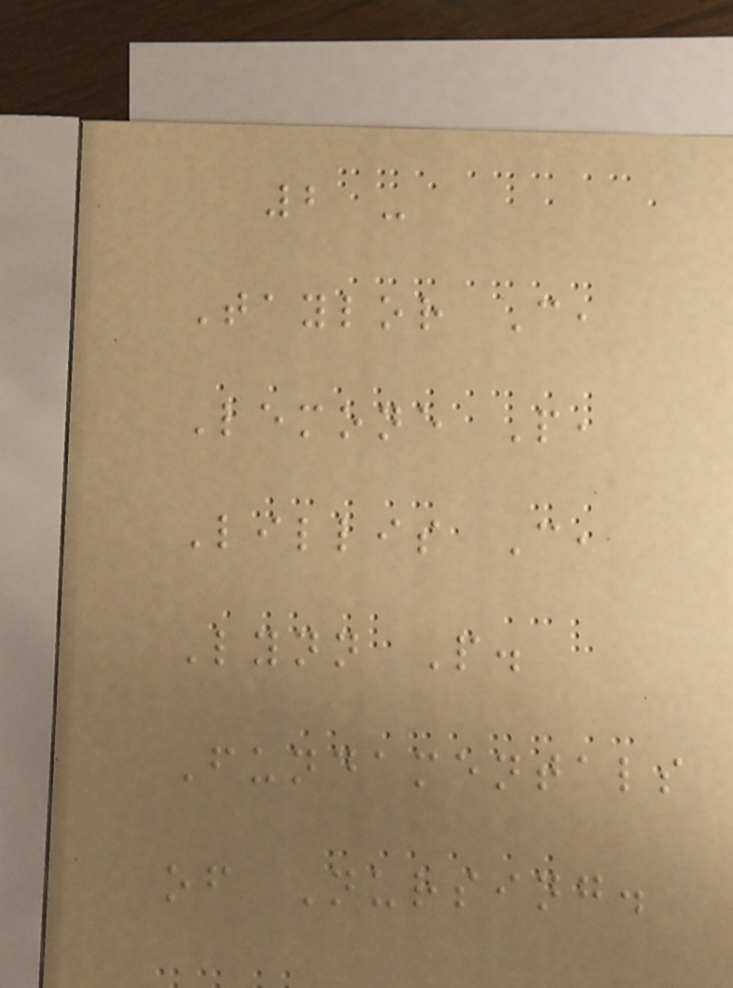2 -
Taylor C,
Lemone P,
Lillis C,
Lynn P.
Fundamentals
of Nursing.
